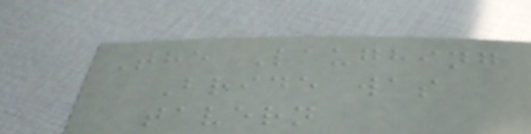The Laughing
Bride was
tavern
